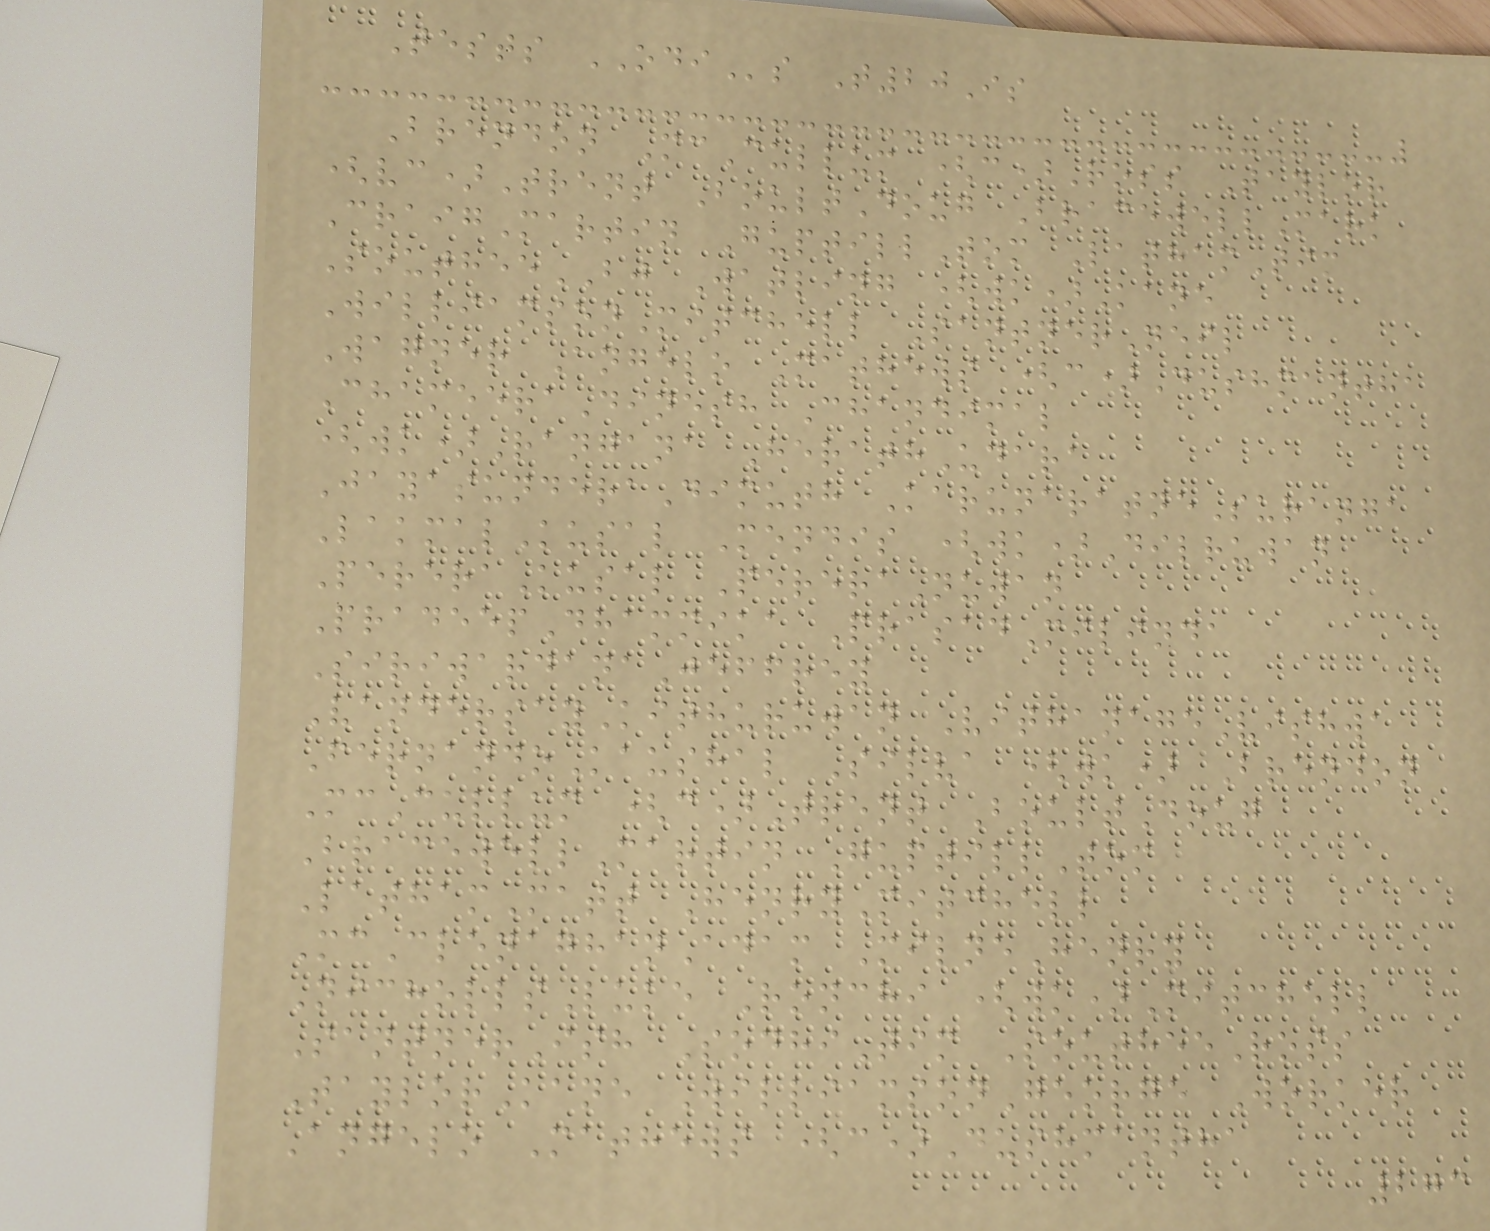Tests ODIs T20Is
Brendon McCullum (c)Ross Taylor
(vc)Trent BoultDoug BracewellMark
CraigMartin GuptillTom LathamTim
SoutheeBJ Watling (wk)Kane
WilliamsonMitchell SantnerNeil
Wagner Angelo Mathews (c)Dushmantha
ChameeraDinesh Chandimal
(wk)Rangana HerathUdara
JayasunderaDimuth KarunaratneSuranga
LakmalKusal Mendis (wk)Dilruwan
PereraKusal PereraNuwan
PradeepDhammika PrasadMilinda
SiriwardanaJeffrey
VandersayKithuruwan VithanageVishwa
FernandoKaushal Silva (wk) Brendon
McCullum (c)Trent BoultDoug
BracewellMartin GuptillTom
LathamMatt HenryMitchell
McClenaghanAdam MilneHenry
NichollsLuke Ronchi (wk)Mitchell
SantnerIsh SodhiTim SoutheeRoss
TaylorKane WilliamsonGeorge Worker
Angelo Mathews (c)Dushmantha
273
